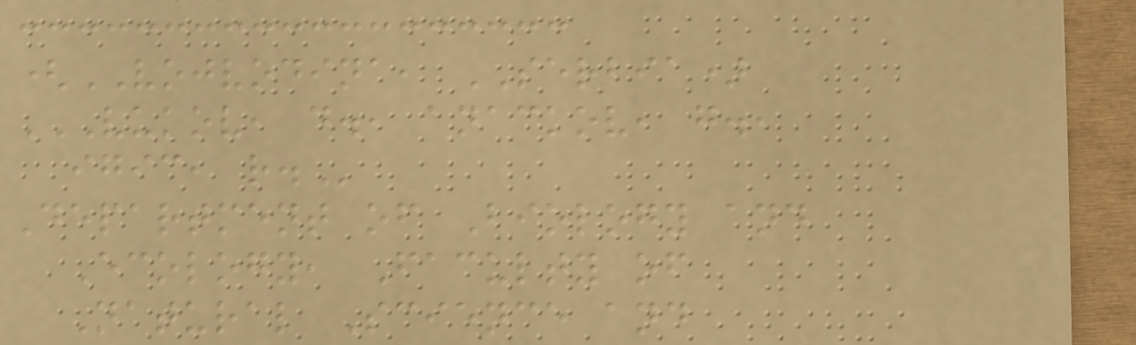(VOJVODINA, SERBIA)
VUKOV, D., ANACKOV, G.,
IGIC, R.
Department of Biology and
Ecology, Faculty of
Natural Science and
